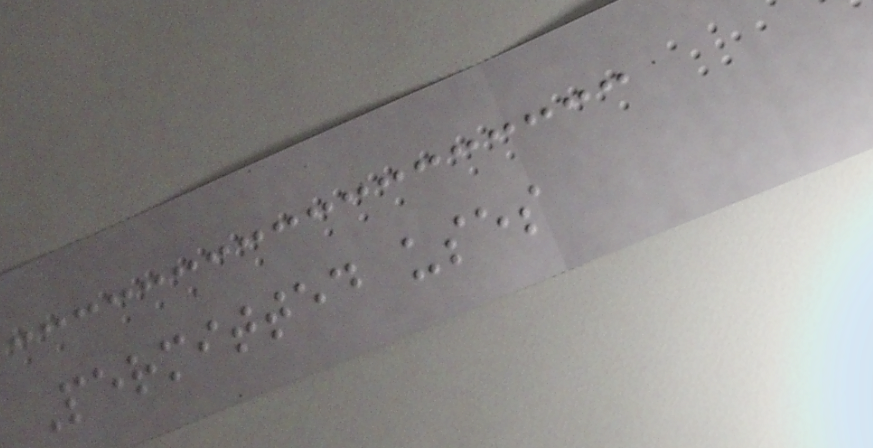Permitted uses
